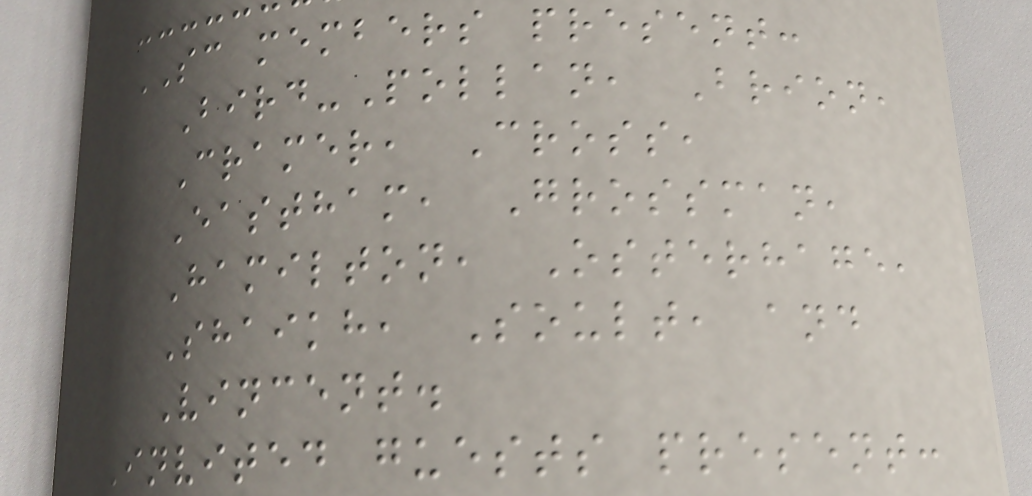SC members present:
Bird-Pollan, Brion,
Cramer, Cross,
Eastham, Grossman,
Hamilton, Osterhage,
Shaikh, Soult, and
Vincent.
Invited guests present:
